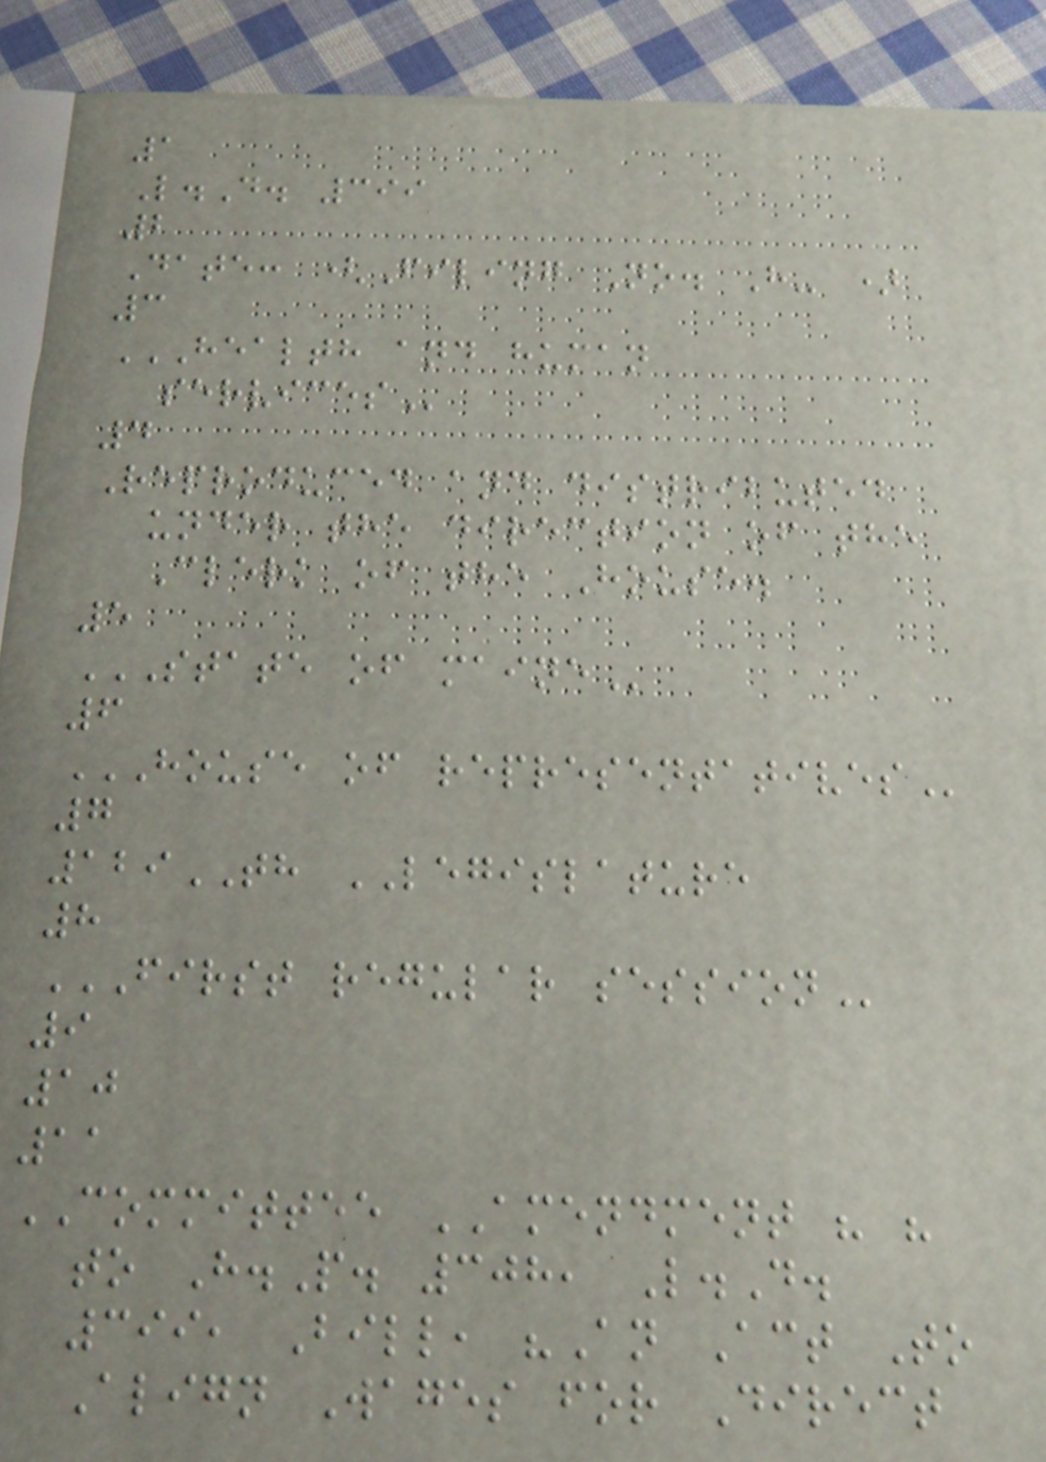1
L.D. 399
2
Date: (Filing No. H- )
3
HEALTH AND HUMAN
SERVICES
4
Reproduced and distributed
under the direction of the
Clerk of the House.
5
STATE OF MAINE
6
HOUSE OF REPRESENTATIVES
7
129TH LEGISLATURE
8
FIRST REGULAR SESSION
9
10
11
COMMITTEE AMENDMENT " "
to H.P. 308, L.D.
399, Bill, "An Act To
Align Wages for Direct
